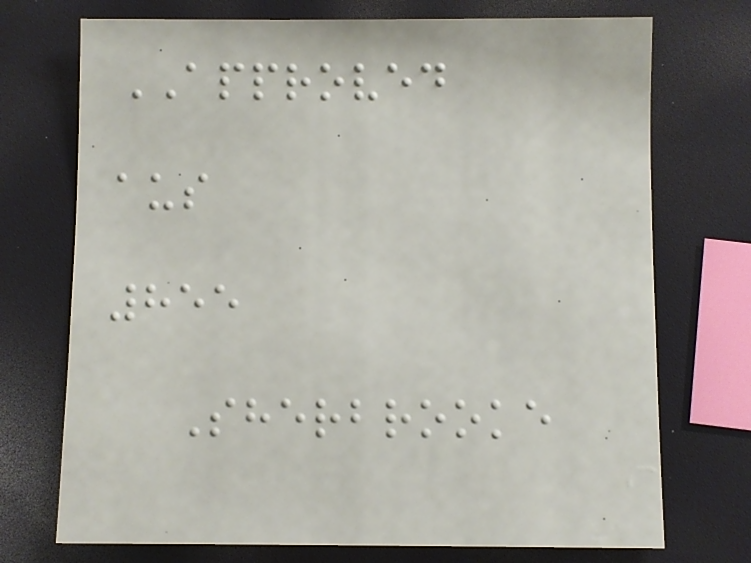APPROVED
aus
855
Sherbrooke
